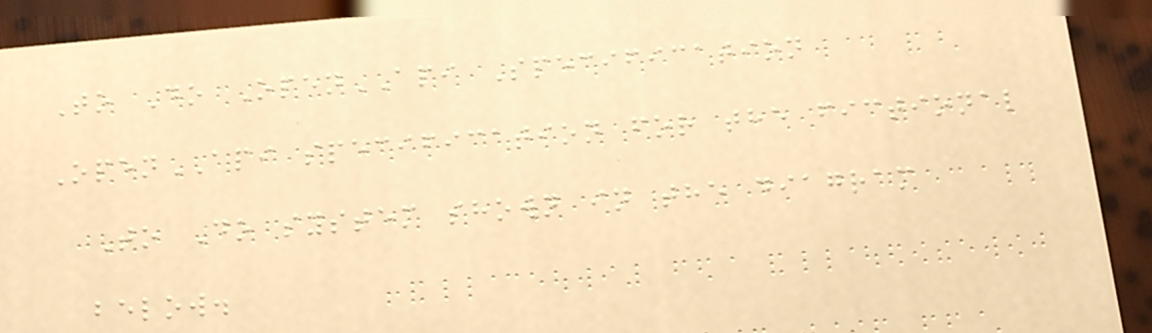To Do OpenAPI Specification
OpenAPI specification for the fictional
To Do system shown in the diagram
below.
